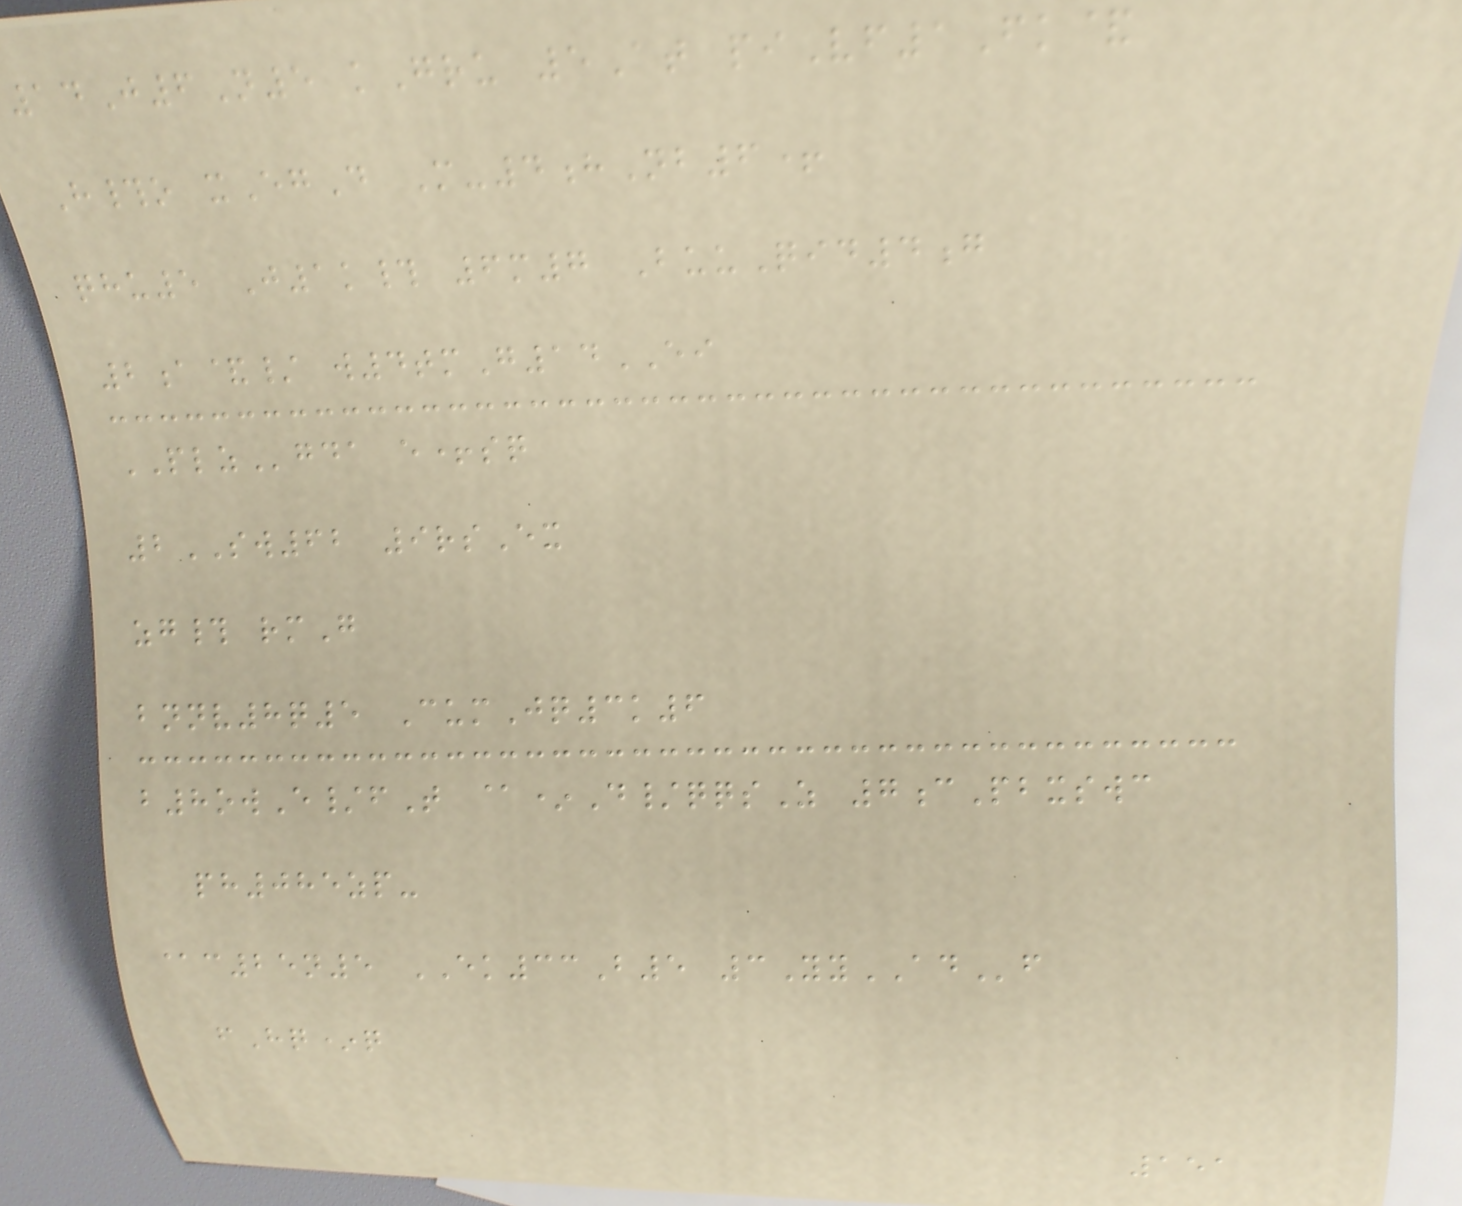14J6N5 kGru 5At piVf1Fk&
H#o xEgD M-4hNb6+
qhu5 J1k# 6m7 BuuQid4g
2a&/ w4tmG14EI
PLZgda e+sq
2SW62 9rsEx
zg# rmG
bnnv8q5 CumJq3k6
b8owE/fT @*D/qqsZ 7cPbxswc
ph085zp-
@c25n5 EK33B5 3YyADf
fHq*q
151
